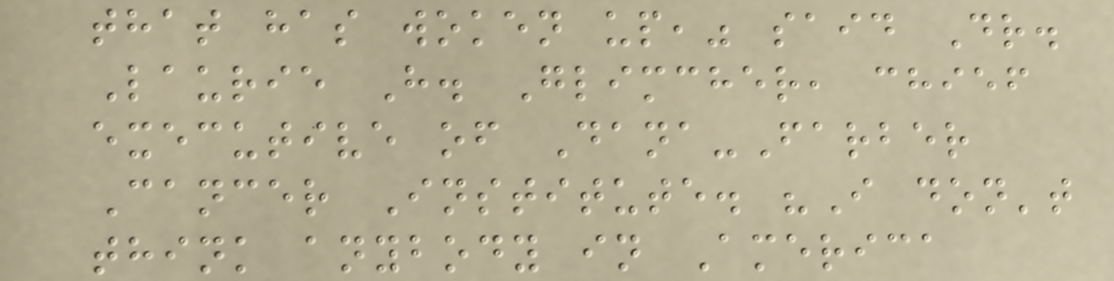that has woken up," said Dr.
Laurie H. Glimcher, chief
executive of Dana-Farber
Cancer Institute. "I don't
think anybody in America
